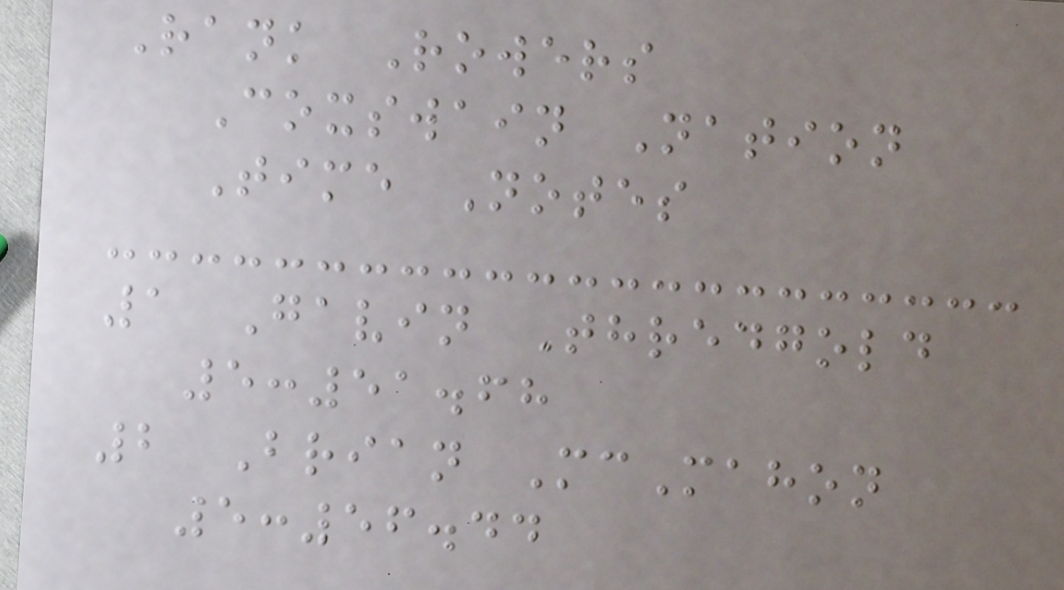Rank Rowers
Coxswain Nation
Time Notes
1 Gavin Thredgold
5:51.68
2 Brian McMahon
5:56.44
